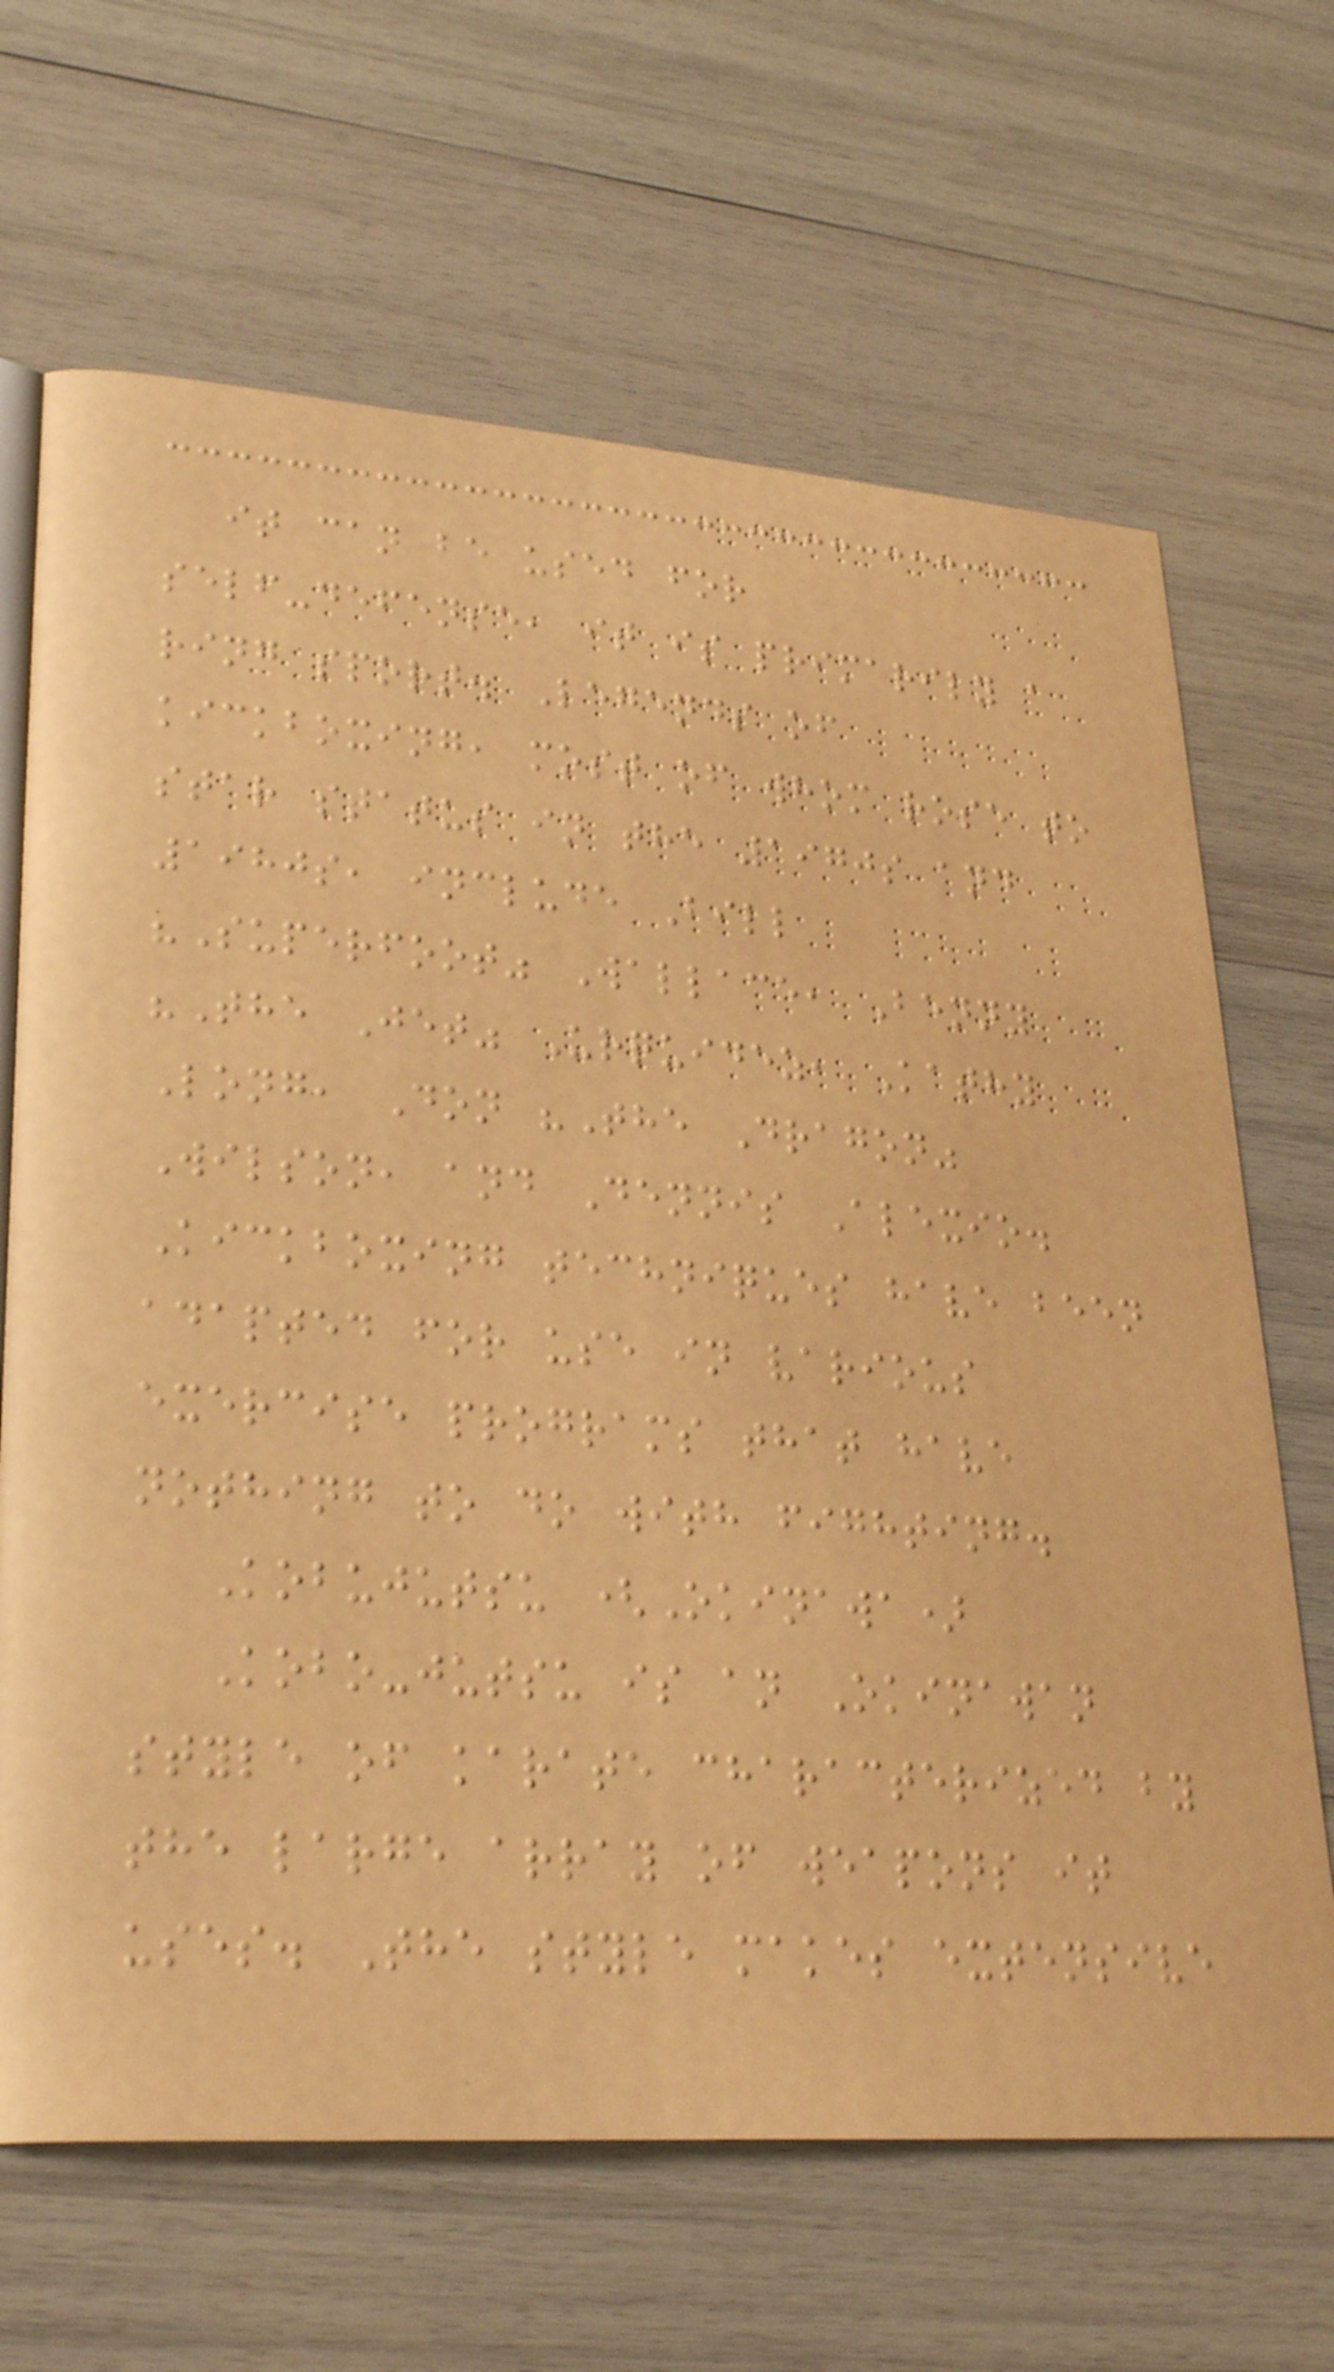it can be used for
self-defense, it is primarily a
ring sport. Legends of
kickboxing, most of whom rose to
star status in the 1970s and
1980s, include Bill
"Superfoot" Wallace, Benny
"The Jet" Urquidez, Kathy
Long, Don "The Dragon"
Wilson, and Dennis Alexio.
Kickboxing techniques have been
adapted for use in various
exercise programs that have
nothing to do with fighting.
Kobujutsu (Okinawa)
Kobo-jutsu is an Okinawan
style of karate characterized by
the large array of weapons it
uses. The style makes extensive
